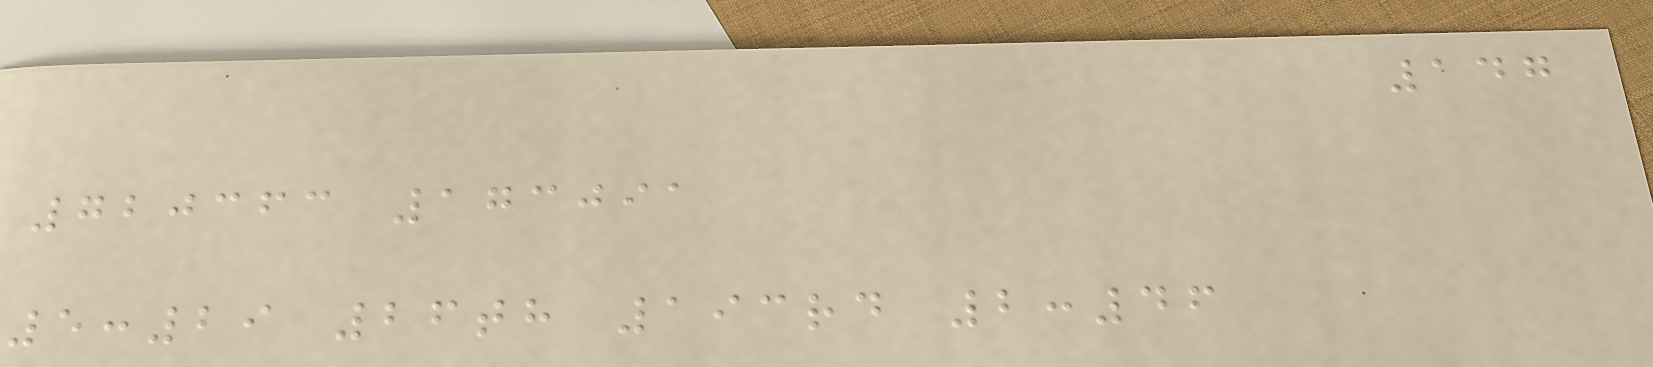147
720363 173091
5:29 26th 193rd 2:46
